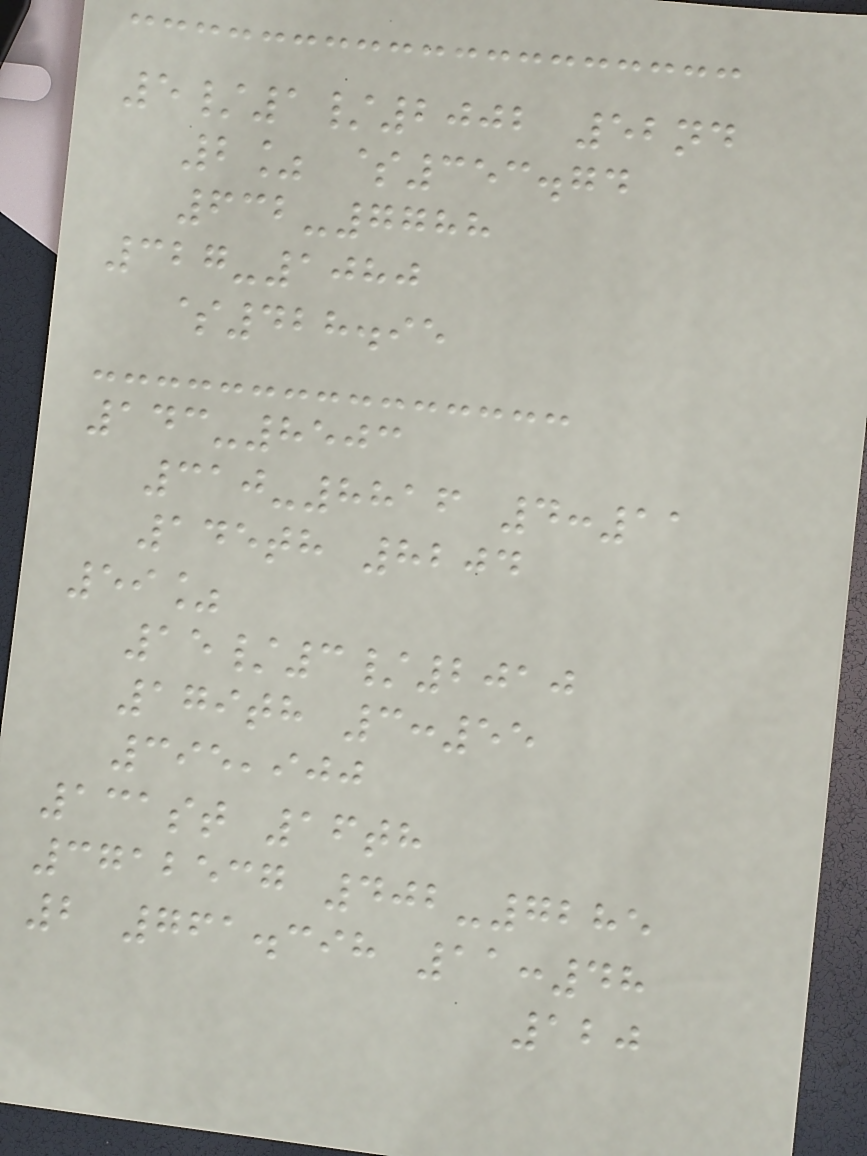5/1/2002 52nd
2% $353.74
632-7788
327-1080
$428.95
143-8503
310-8816 4:11
145th 8204
59%
15/3/2010
179th 3:55
395,900
131st 16th
3712537 402-7285
2 761.398 11:48
120
